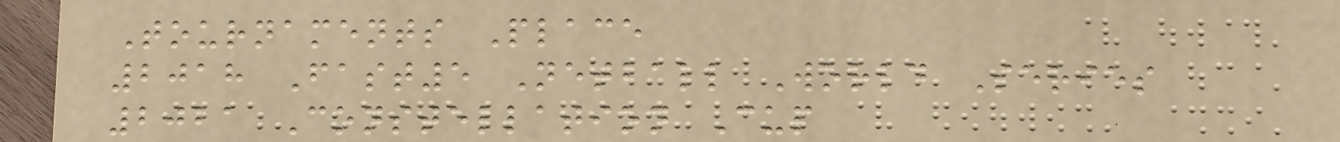Tournaments Place
2018 Fast5 Netball World Series
2021 Constellation Cup
